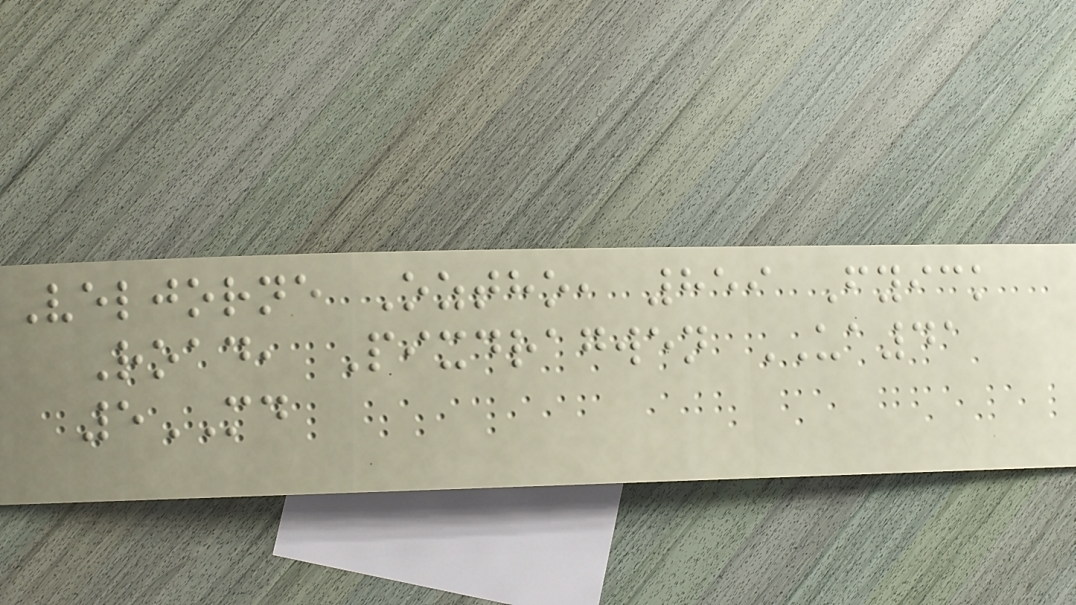Veljorne Oztho, 859 Fyick
Road, Pixdragwen UA41
5MD
